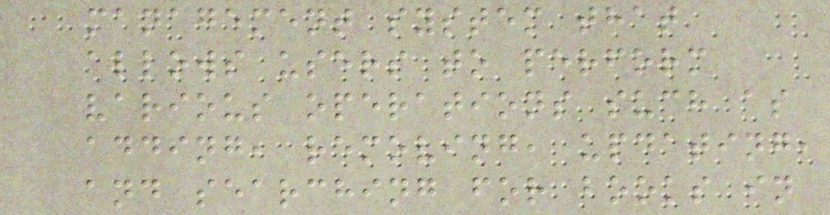management system that
allows users to perform
various operations such as
adding, removing, updating,
and searching for books in
